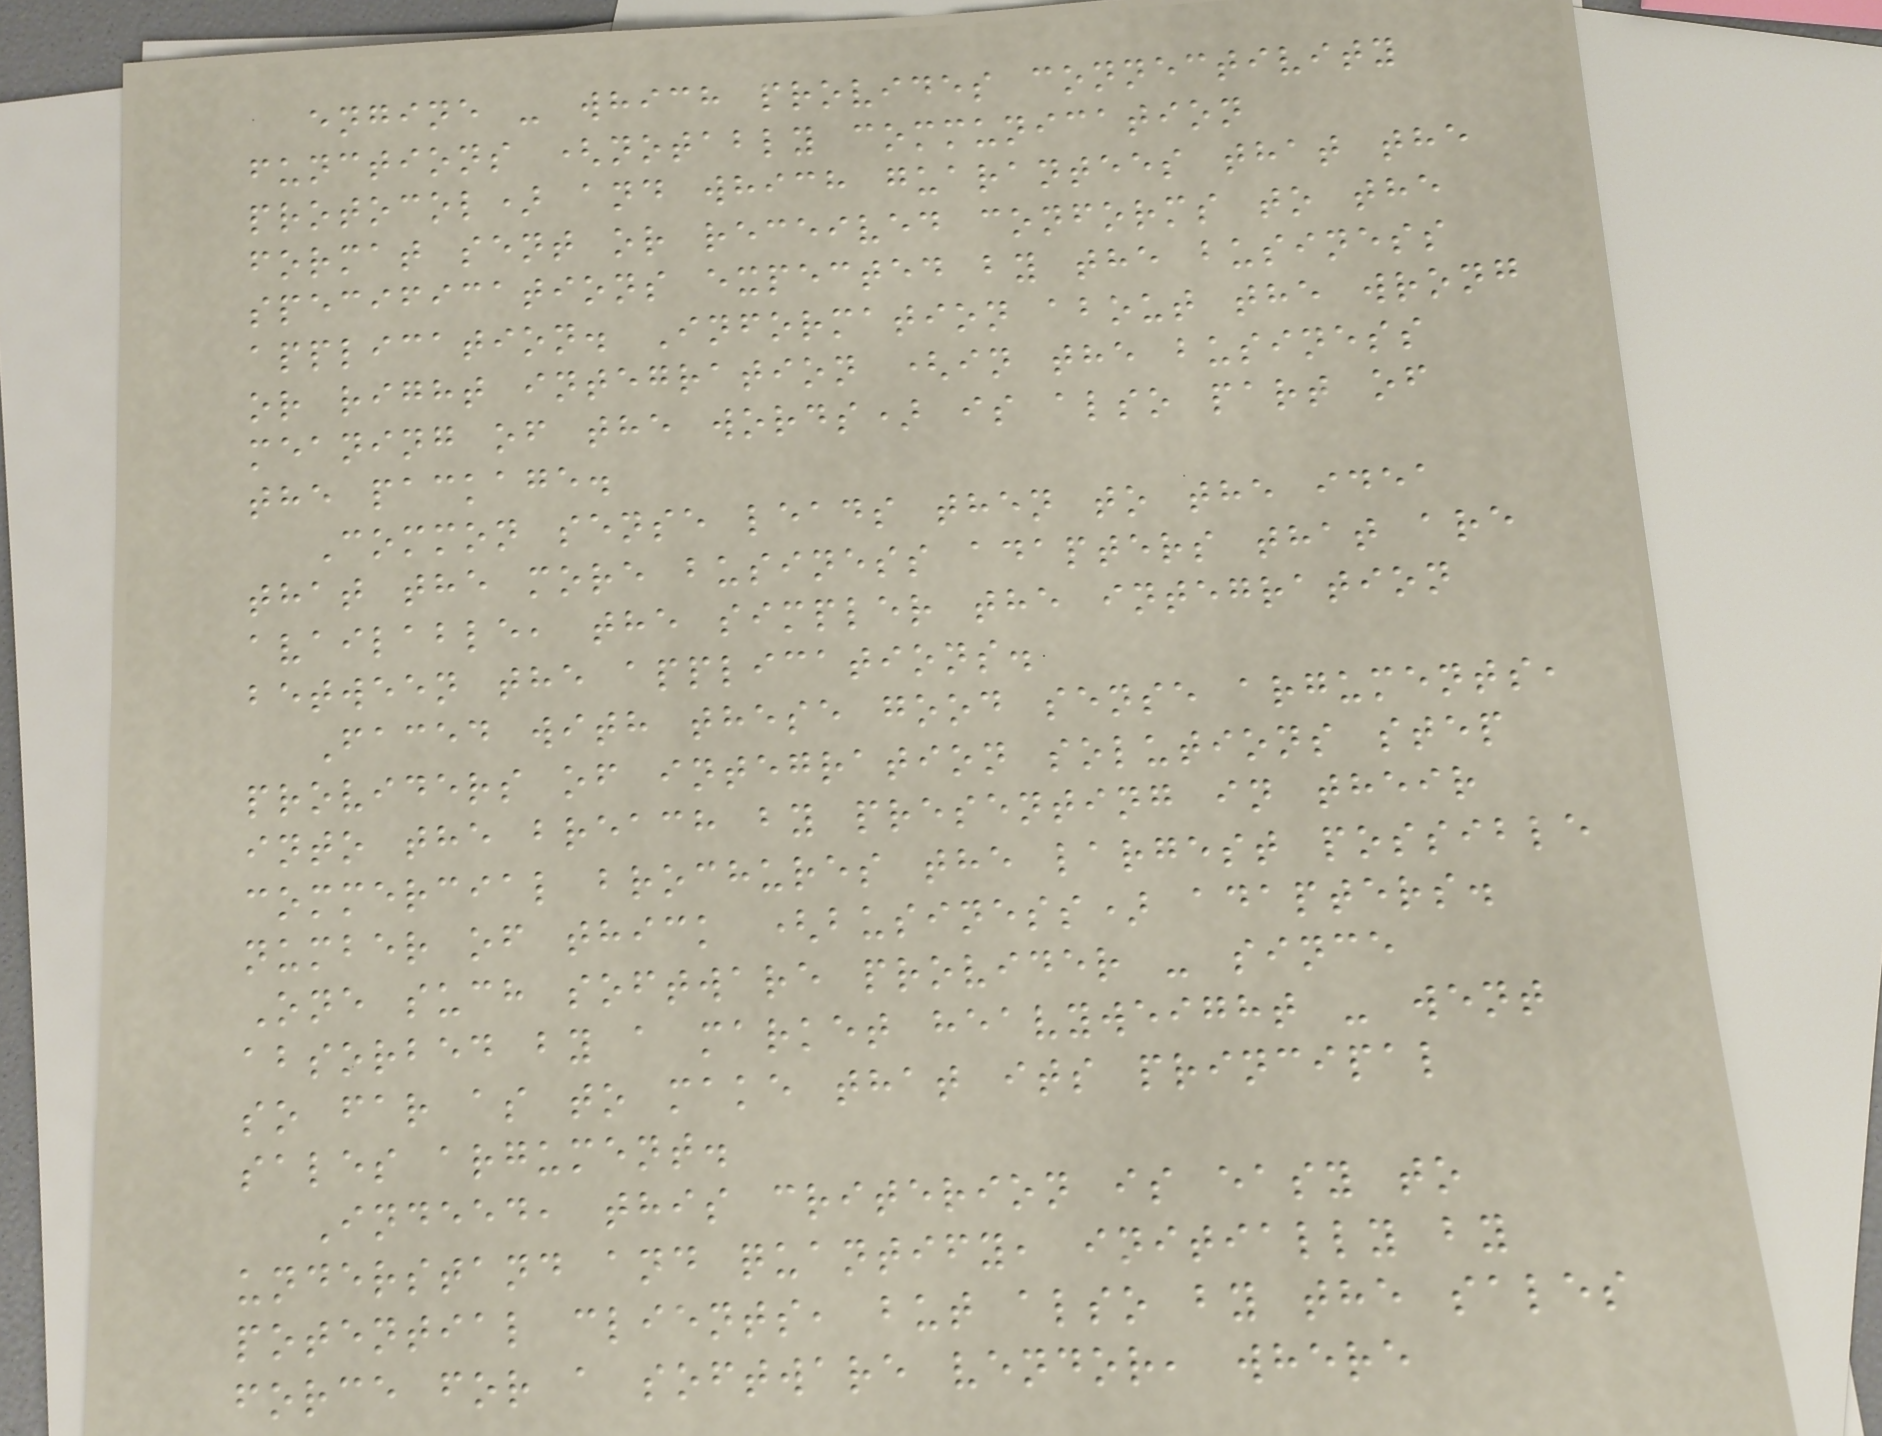engine - which provides connectivity
functions (notably communication
protocol) and which guarantees that the
format sent or received conforms to the
specifications expected by the business
application. Information about the wrong
or right integration (in the business
meaning of the words) is also part of
the package.
Common sense leads then to the idea
that the more business adapters that are
available, the simpler the integration
between the applications.
Faced with these good sense arguments,
providers of integration solutions step
into the breach by presenting in their
commercial brochures the largest possible
number of thick (business) adapters.
One such software provider - since
absorbed by a market heavyweight - went
so far as to make that its principal
sales argument.
Indeed, this criterion is easy to
understand and quantify, initially by
potential clients, but also by the sales
force for a software vendor, where
